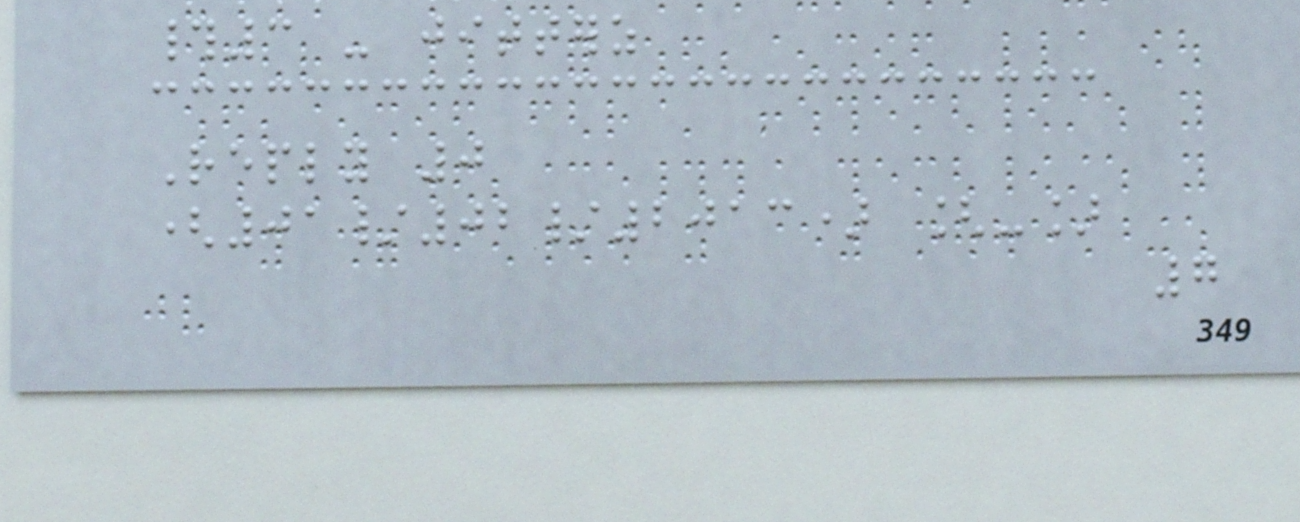#3 - jitterz
Reply 0
(01/02/2013) [-]
7
